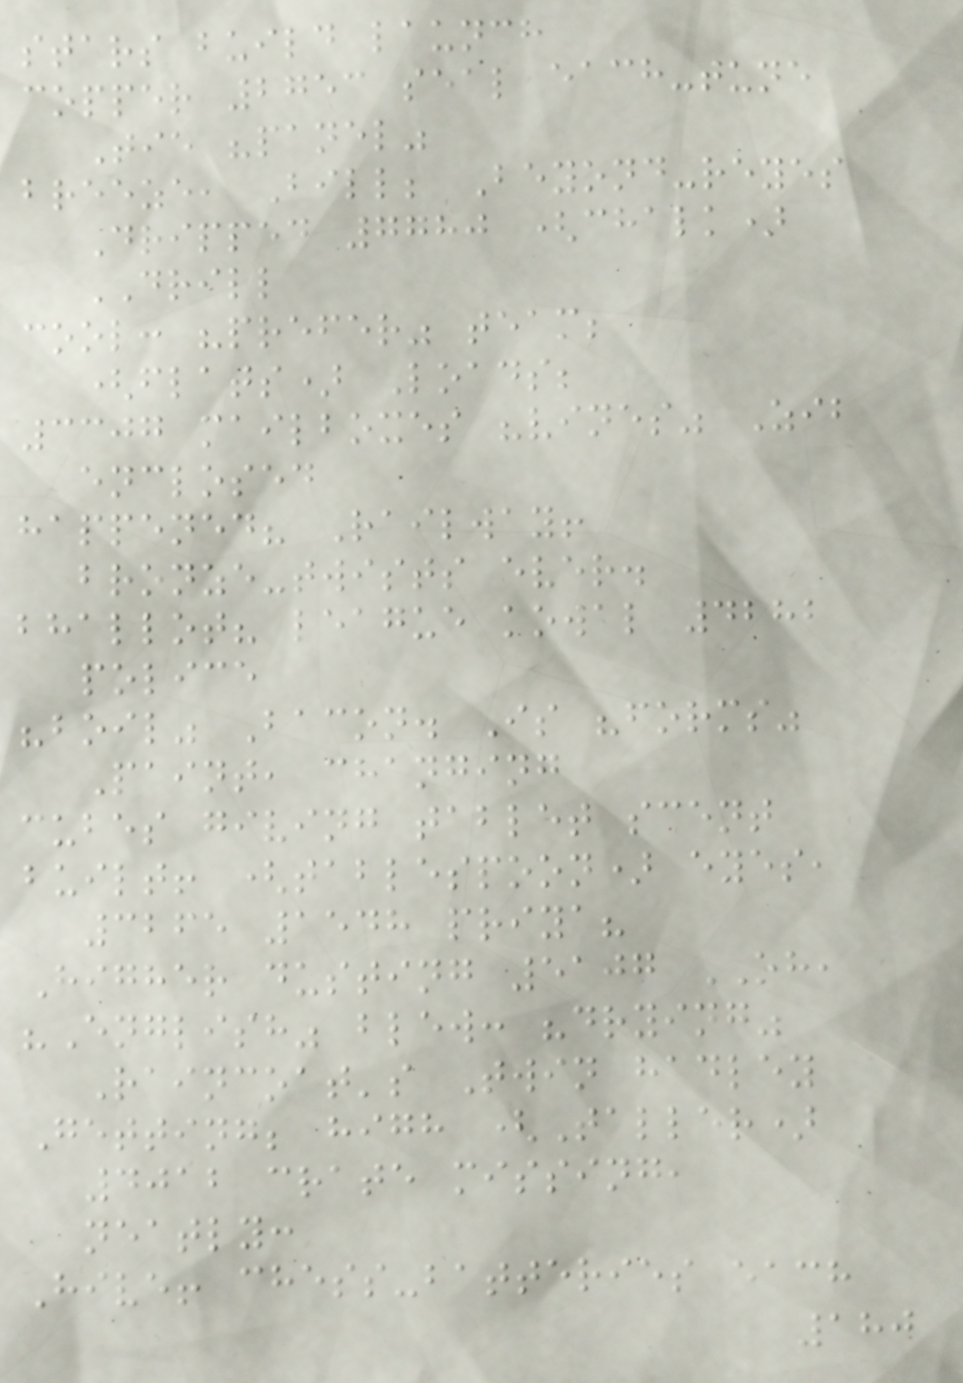stars build launch
copper 2753 seal each-tune
Tie "panel"
breeze, Bill; Beyond-reyes
Dripped 7780 (chalk)
DRILL
cool: "prefer" team;
(flats) Loads;
3307 mailboxes "vines" Zib
enclosed
happened? Railway!
bronze-twists ever.
bhallot? league kowal 4282
police
"boil" Bacon. Is "forms"
Paint, changing
cubes giving tablet scent
built! (tablespoon) eyes,
3265 1548 priya?
Higher dusting 5107 OH,
"English" blew: "drying"
Raincoat's Twin hadley
Getting; high (Taller)
4012 crate missing,
neatly:
Hive! chess-batteries each
180
